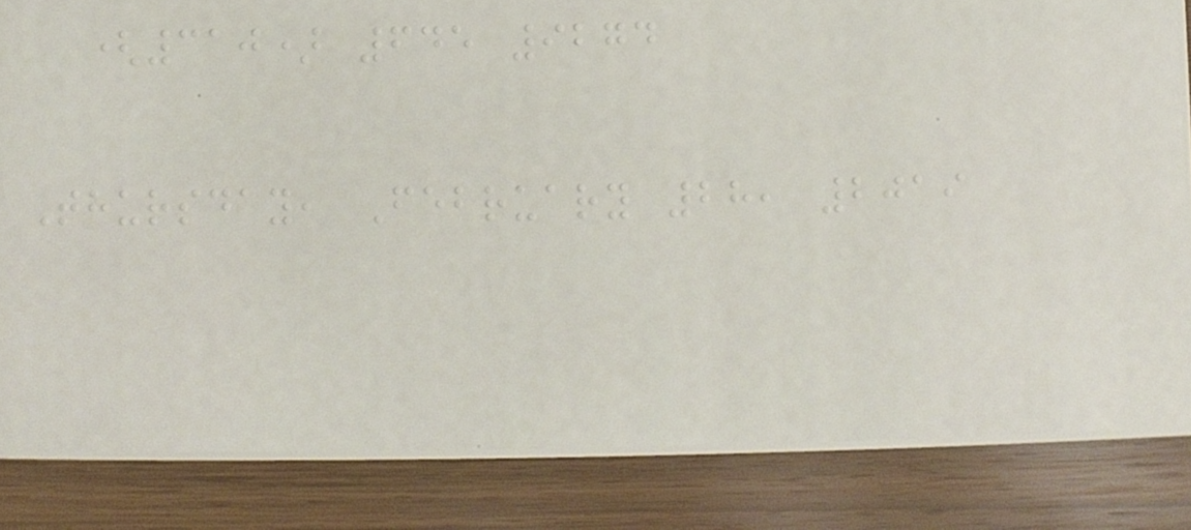(310) 645 9274
Thursday, February 28, 2019
